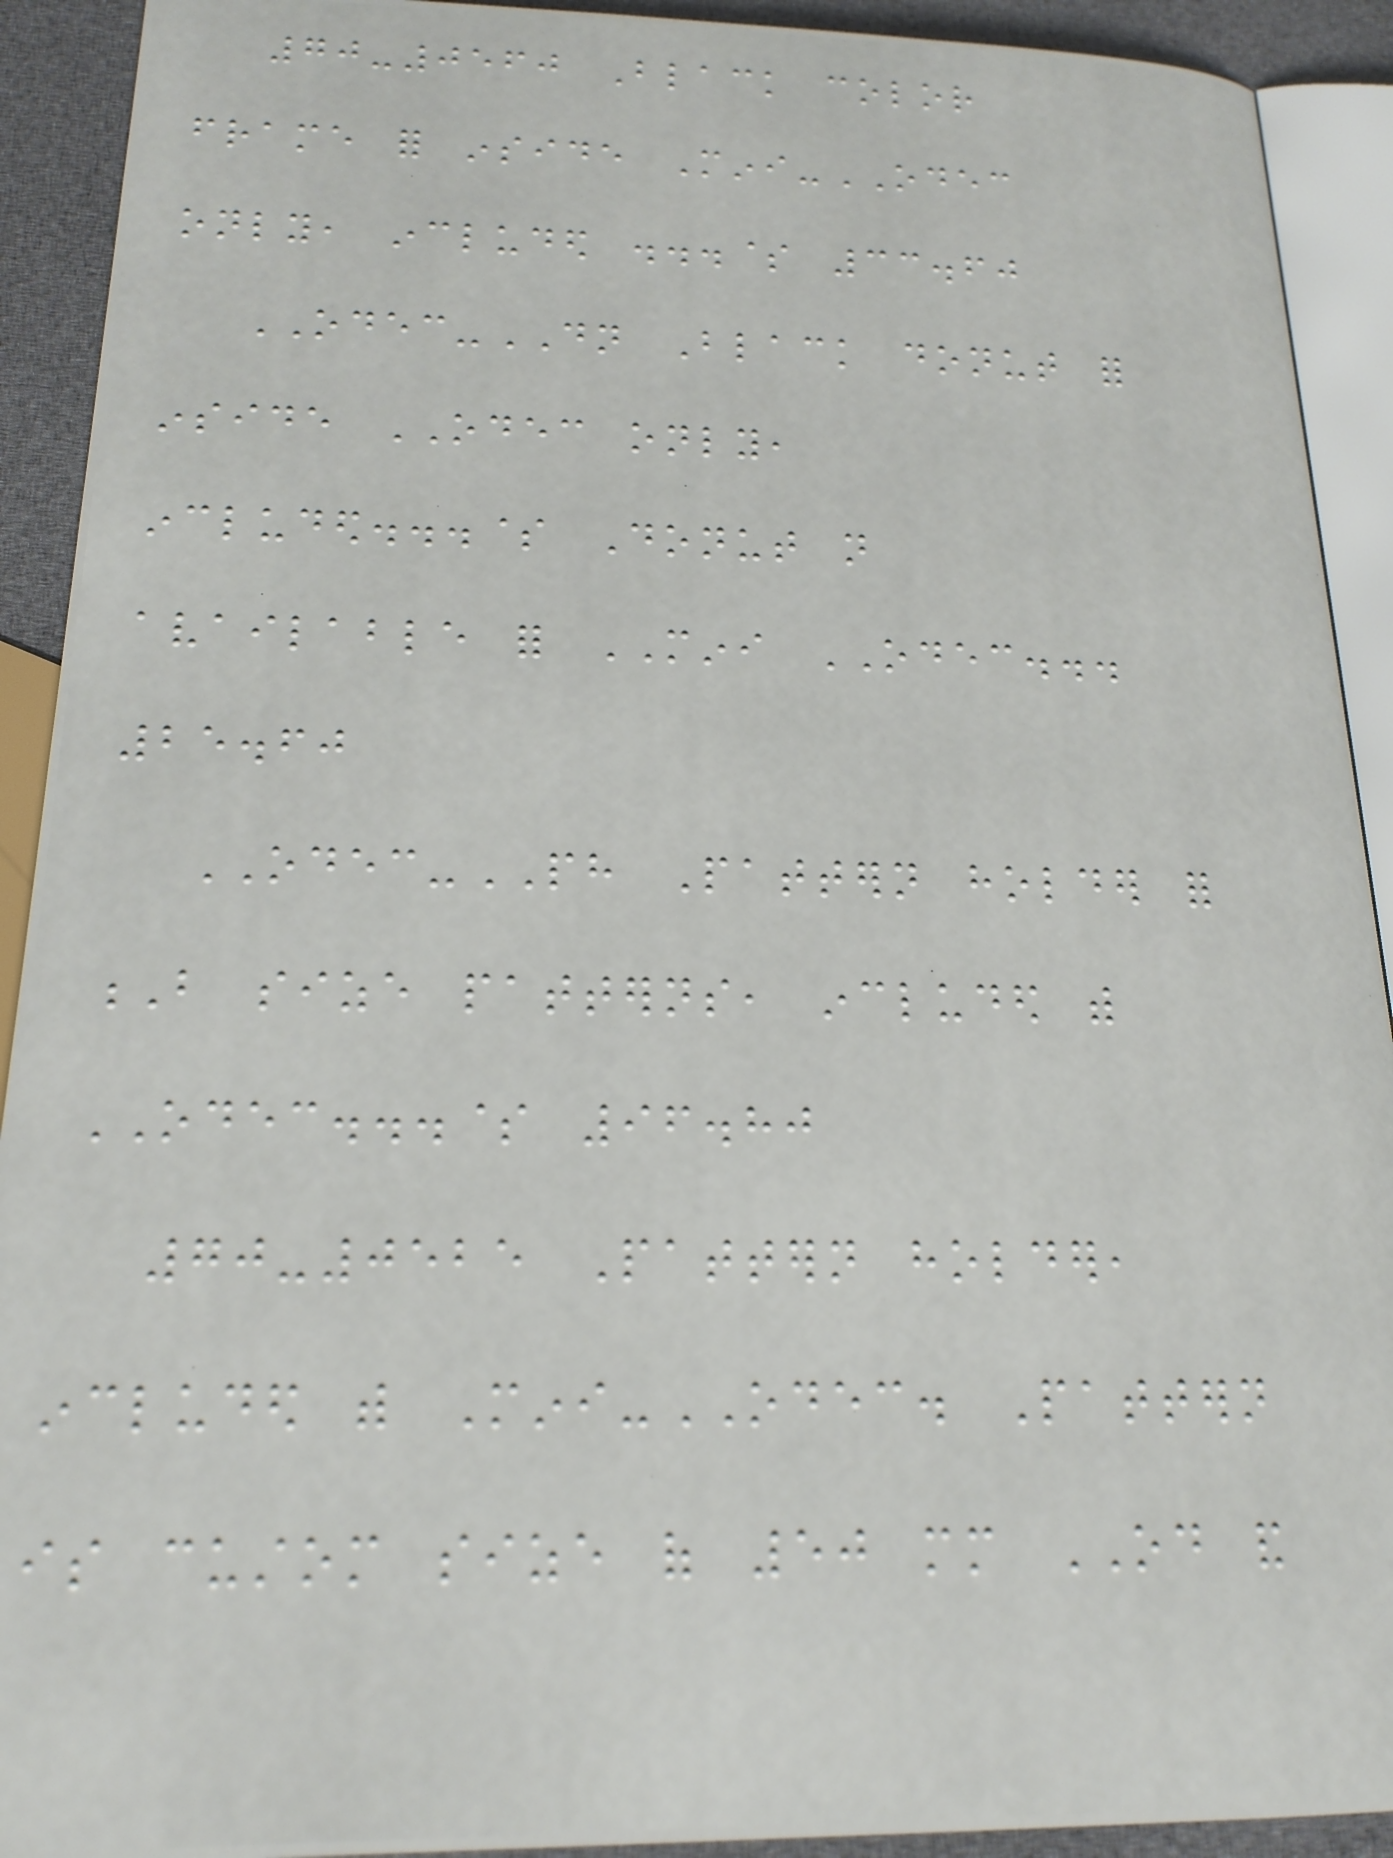70-0560 Black color
frame for inside Mini-ODEC
only, included ...$ 33.60
ODEC-DN Black donut for
inside ODEC only,
included...$ Donut not
available for MINI ODEC...
25.60
ODEC-PH Pattern holder for
B size patterns, included with
ODEC...$ 96.80
70-0525 Pattern holder,
included with Mini-ODEC. Pattern
is custom size of 50 mm OD and
